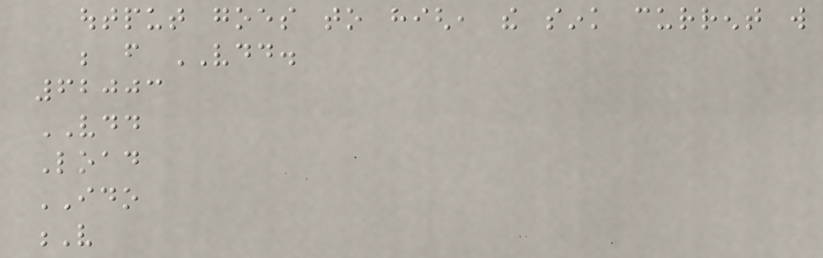output goes to high, the sink current will
be from VDD.
62003
VDD
Load
IDO
V
